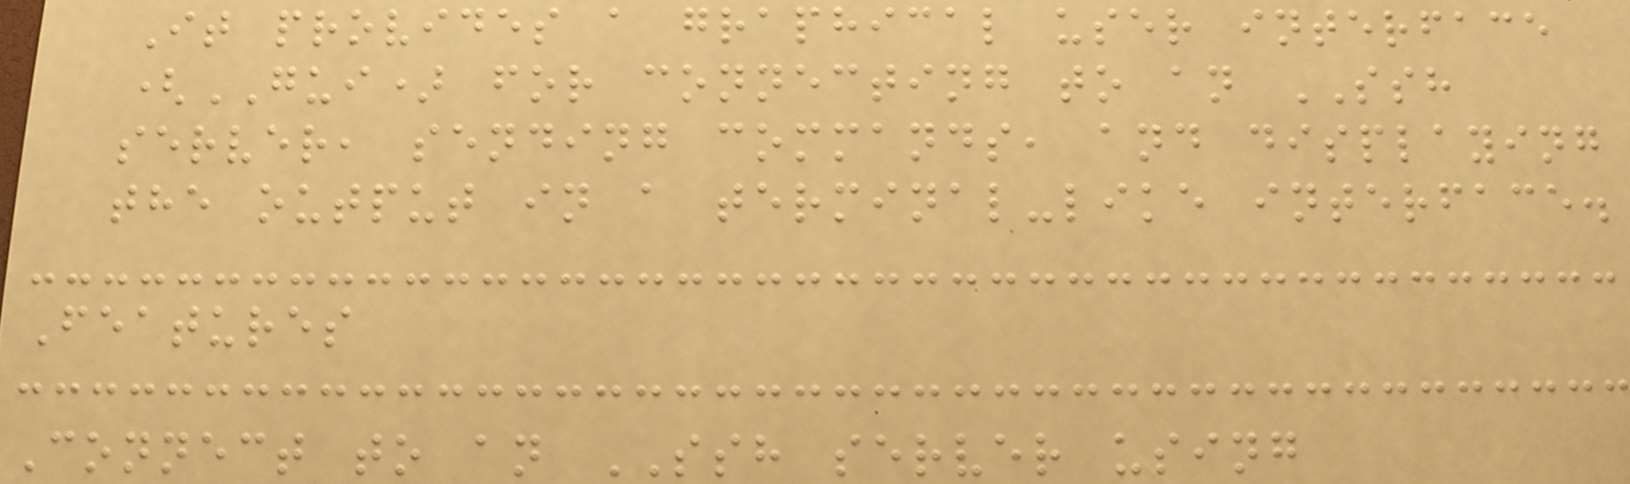It provides a graphical user interface
(GUI) for connecting to an SSH
server, sending commands, and displaying
the output in a terminal-like interface.
Features
Connect to an SSH server using
